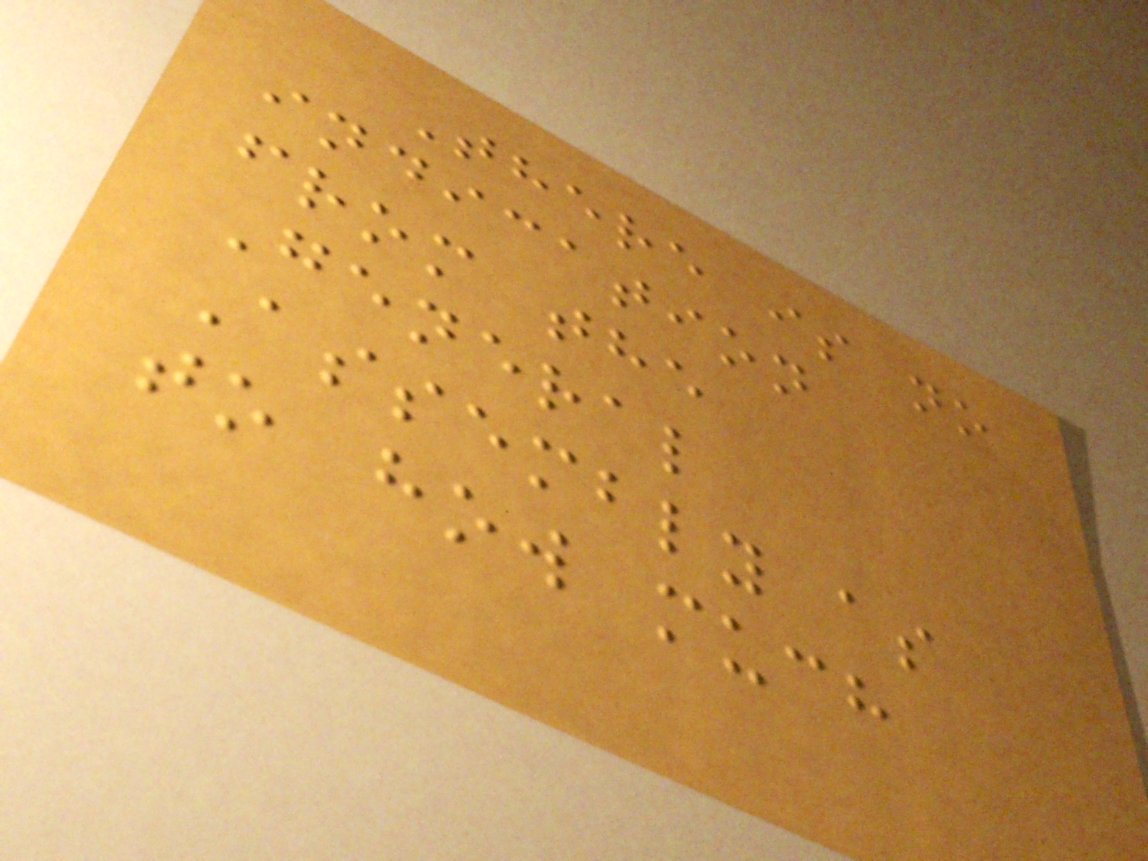There is no
indication
from the
General
Assembly as
to how much
